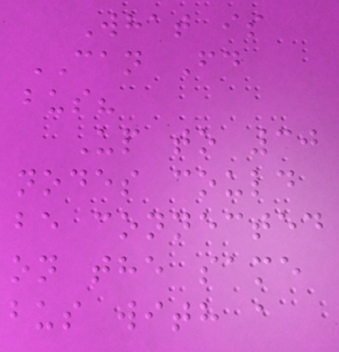What is
CAN Fd
bus?
Up to 30
nodes could
be connected
on the same
bus with a
